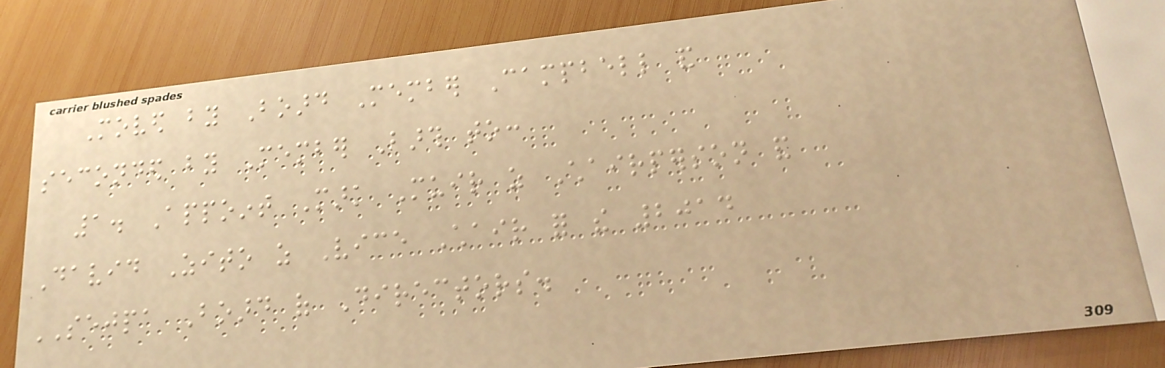Moved by Board Member Campbell and
seconded by Member Barth to:
1. Appoint Mark Muir as Chairperson and
David Zito as Vice Chair for the 2014
SEJPA Board of Directors.
